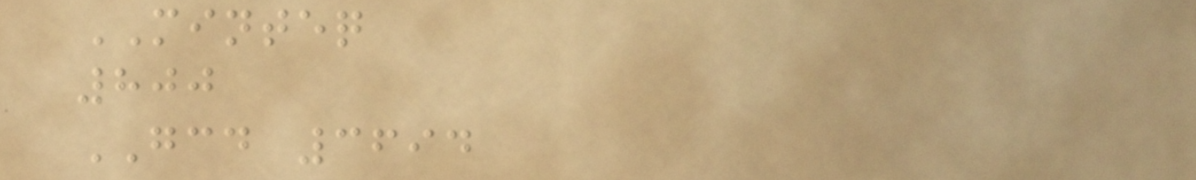MINTEQ
800
GCD 3694
